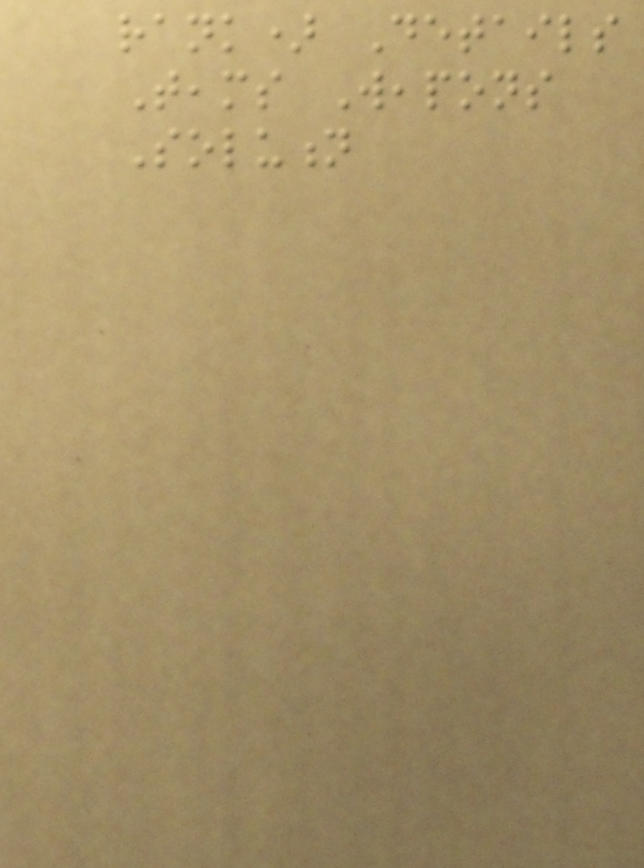rank) Details
Teams Weapons
Solution
